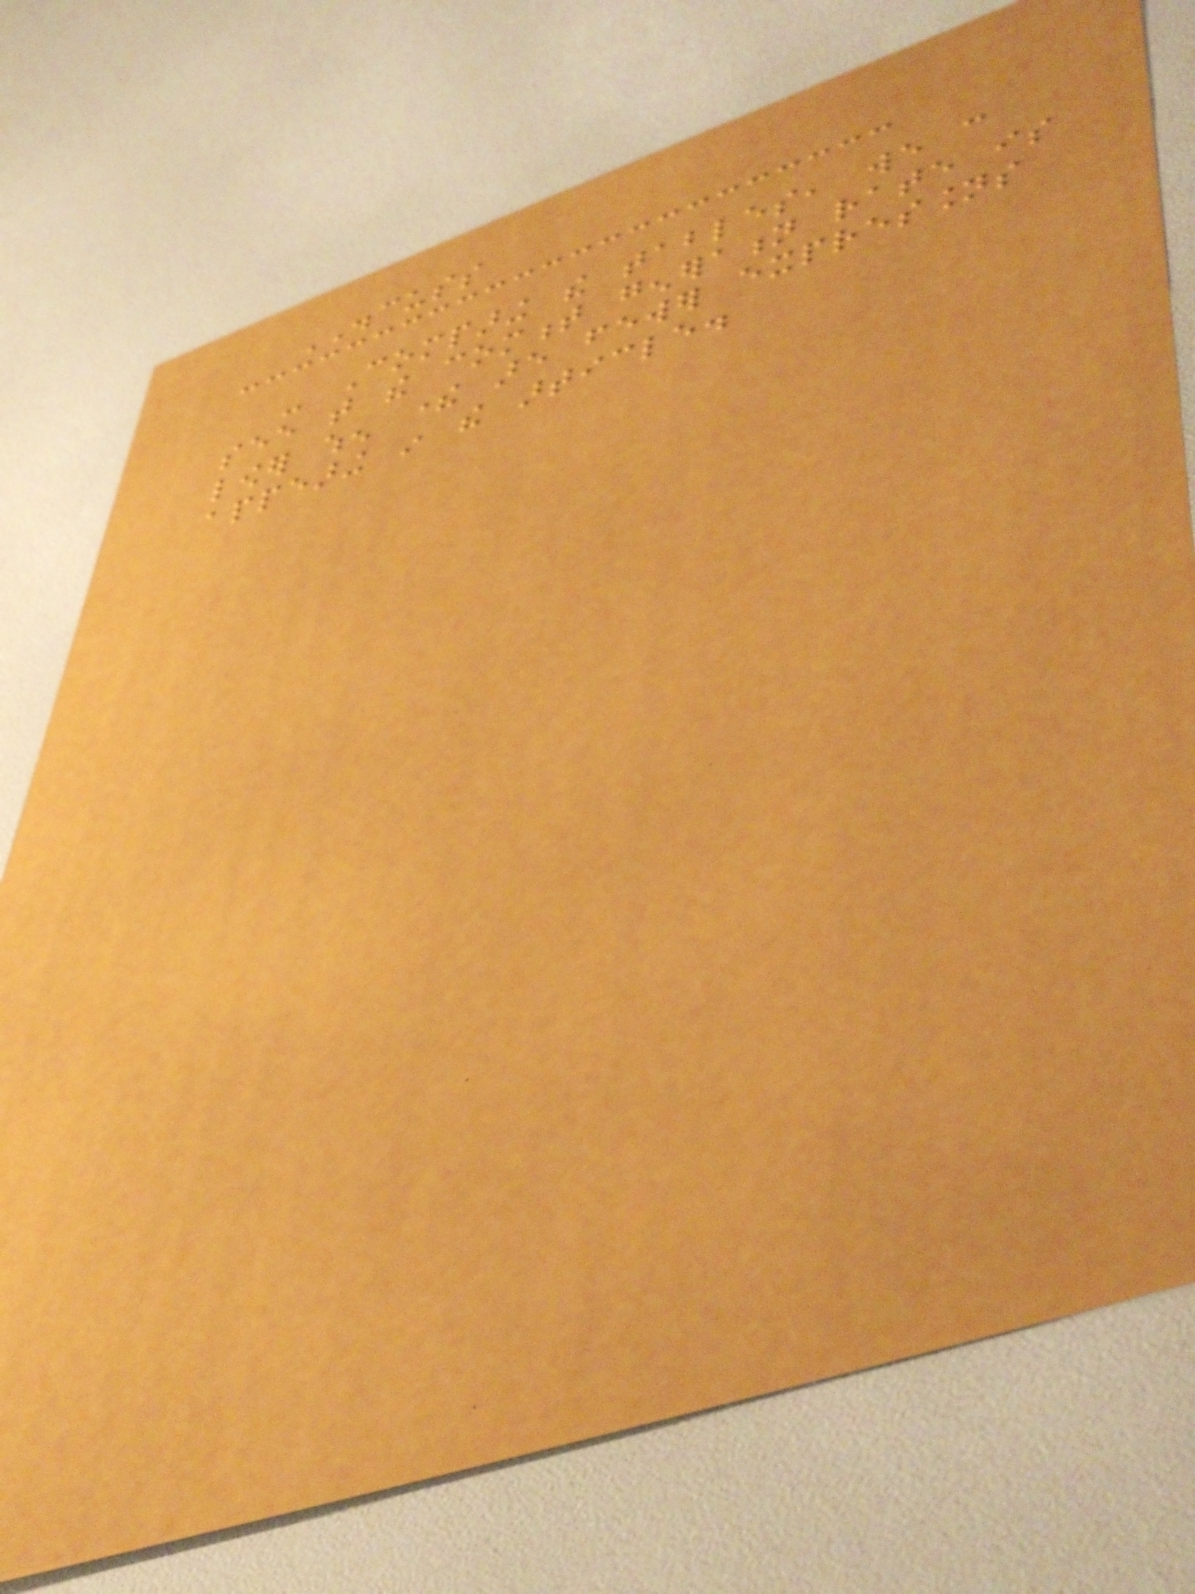DISCUSS
- Comparing the tables, we can
see that the comment generation rate is
lower when there are fewer expressions
appearing in the article.
